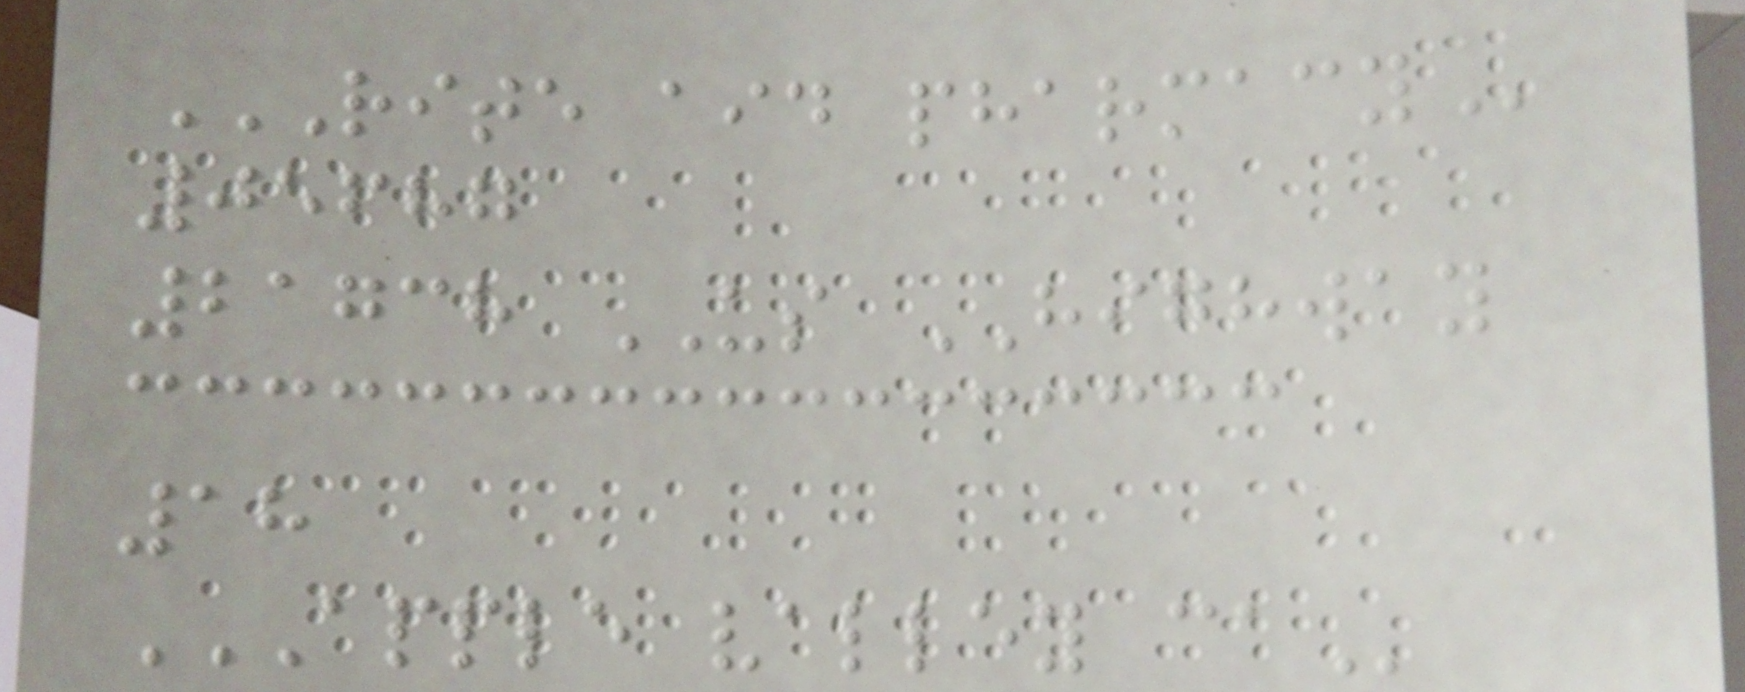RITE AID PHARMACY
05687
21738 US HIGHWAY
18
APPLE VALLEY CA
